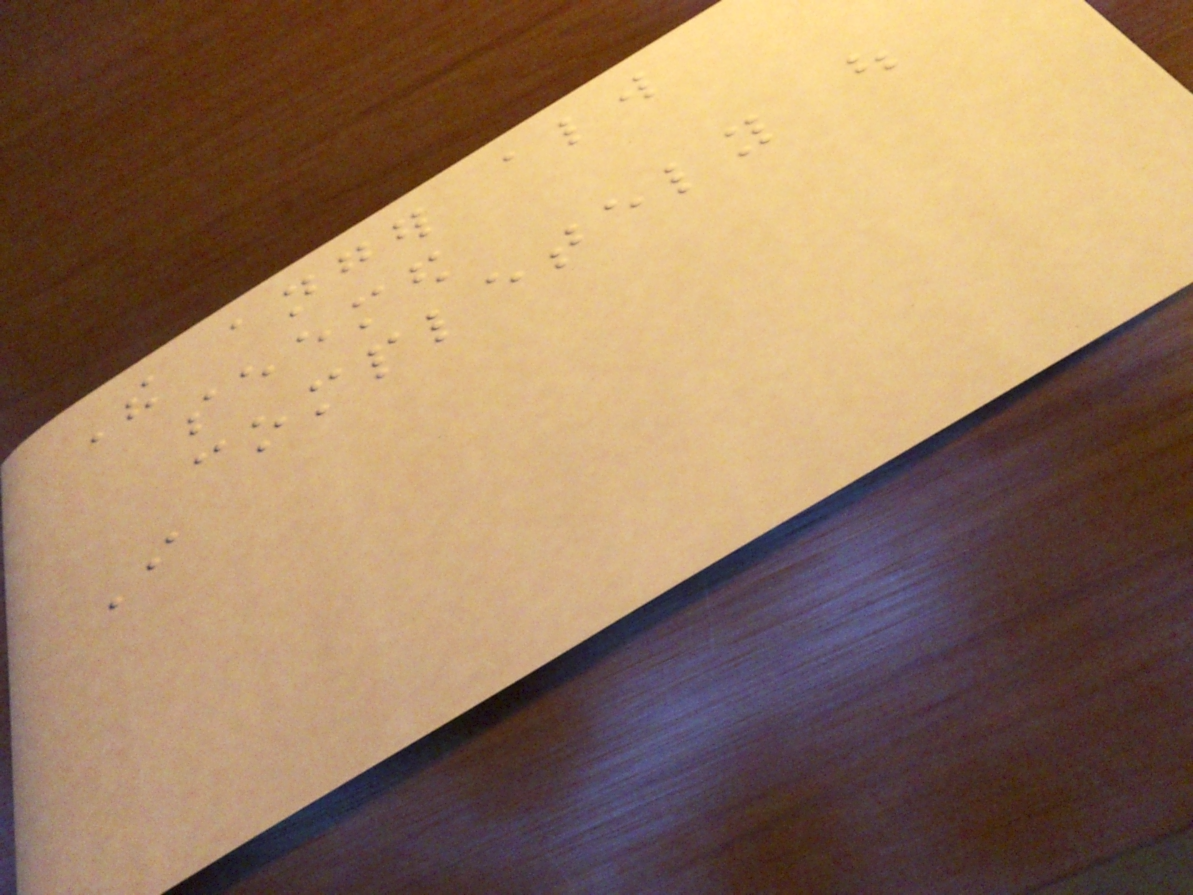The anger always
seemed
completely out
I
